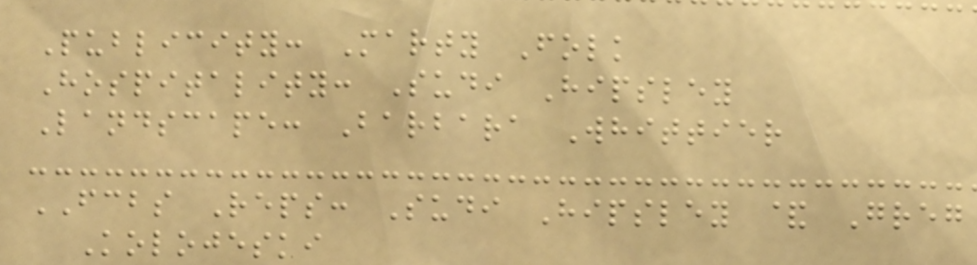Publicity: Marty Folk
Hospitality: Sudi Hipsley
Landscape: Barbara Whittier
FCBS Reps: Sudi Hipsley & Greg
Kolojeski
